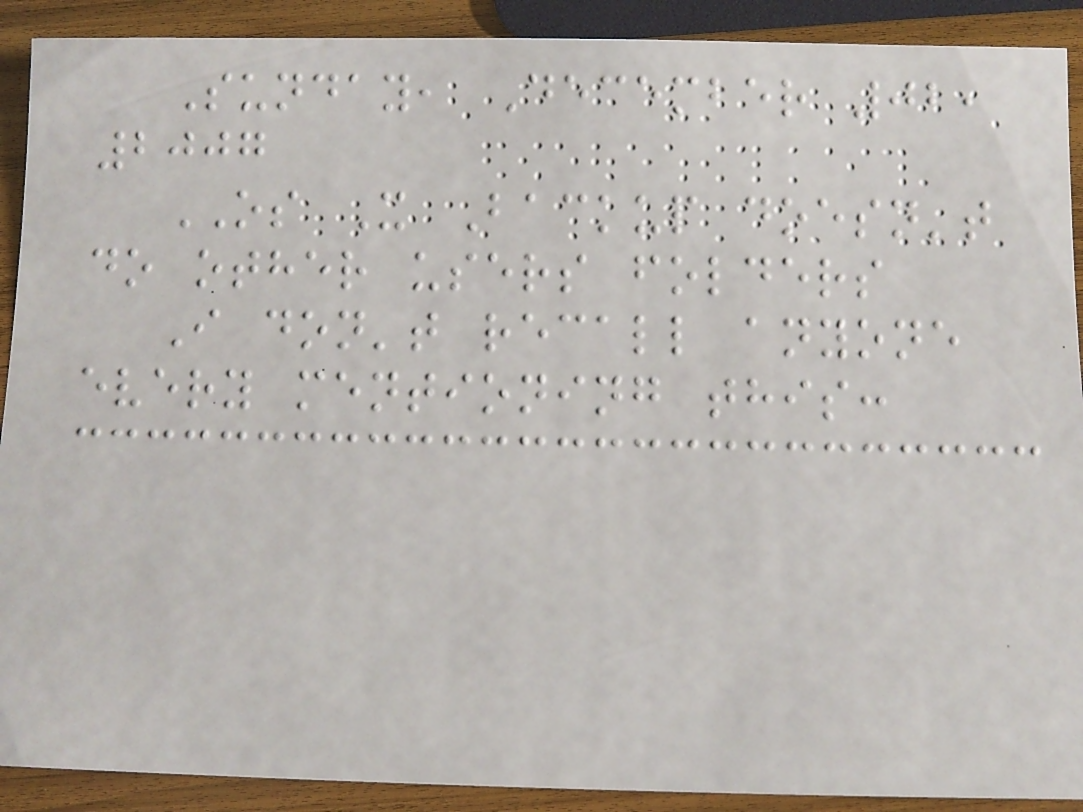Sunday, December 02,
2007
OS X Backup doesn't
do other users folders
I don't recall anyone
every mentioning this:
